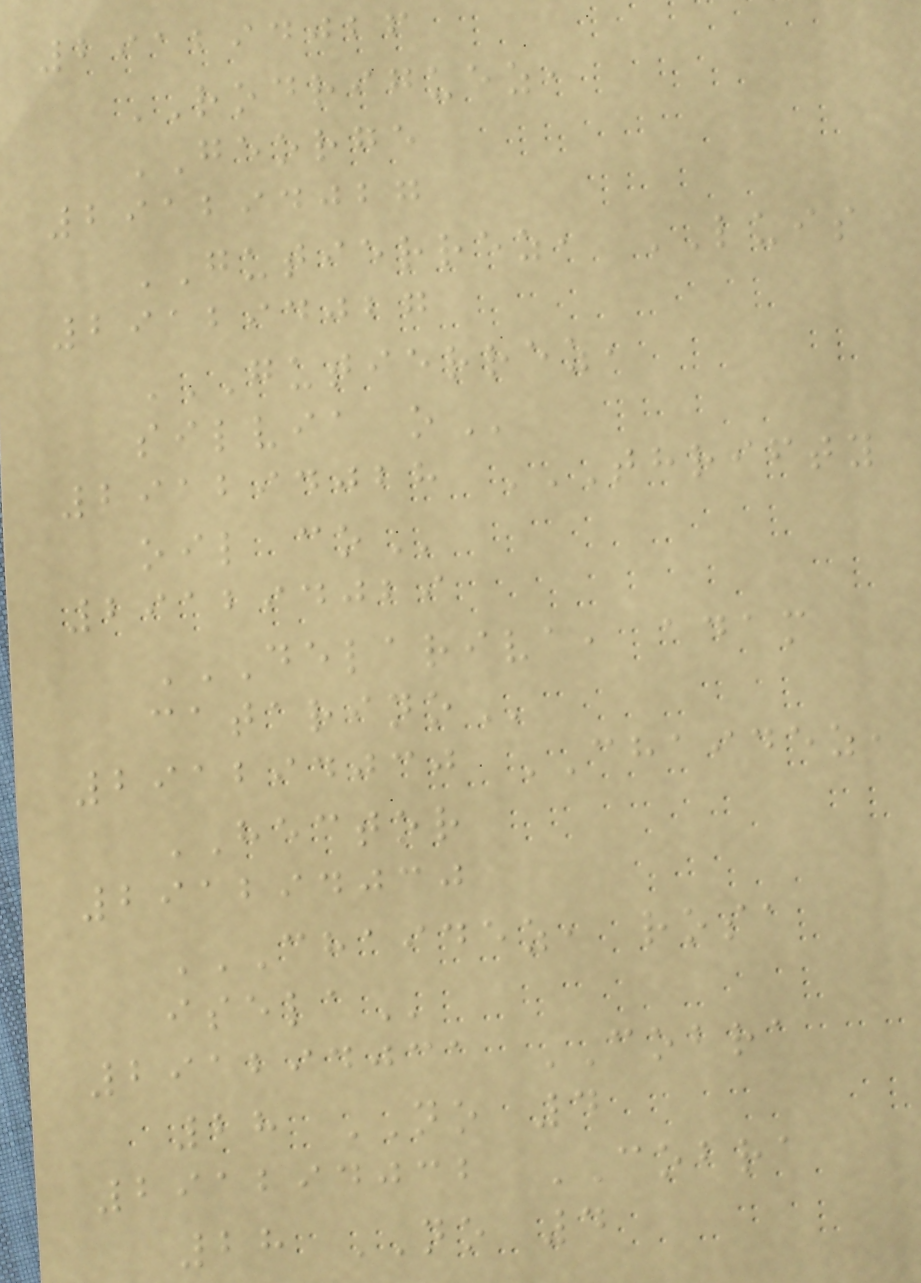291294026
RODRIGUEZ,
GEORGE
291294027
GUTIERREZ, LUIS
291294027
GUTIERREZ,
SILVIA O
291294028 THRIFTY
OIL CO
291294029
DELARIVA, ADAM
CATARINO
291294030 CHAIDEZ,
HECTOR
291294030
CHAIDEZ, ROSA
ISELA
291294031 COBRA
28 NO 4
291294032 COBRA
28 NO 4
